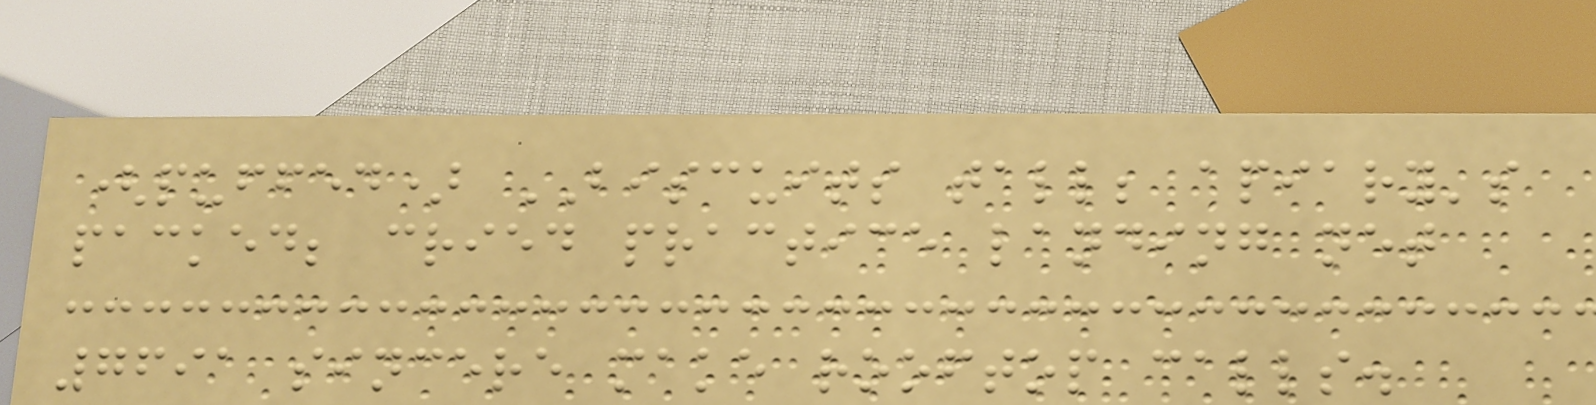(puffed) BISCUITS tall; apiary's
packed; cried practice landing net
7691 sincere make rooftop calls.
